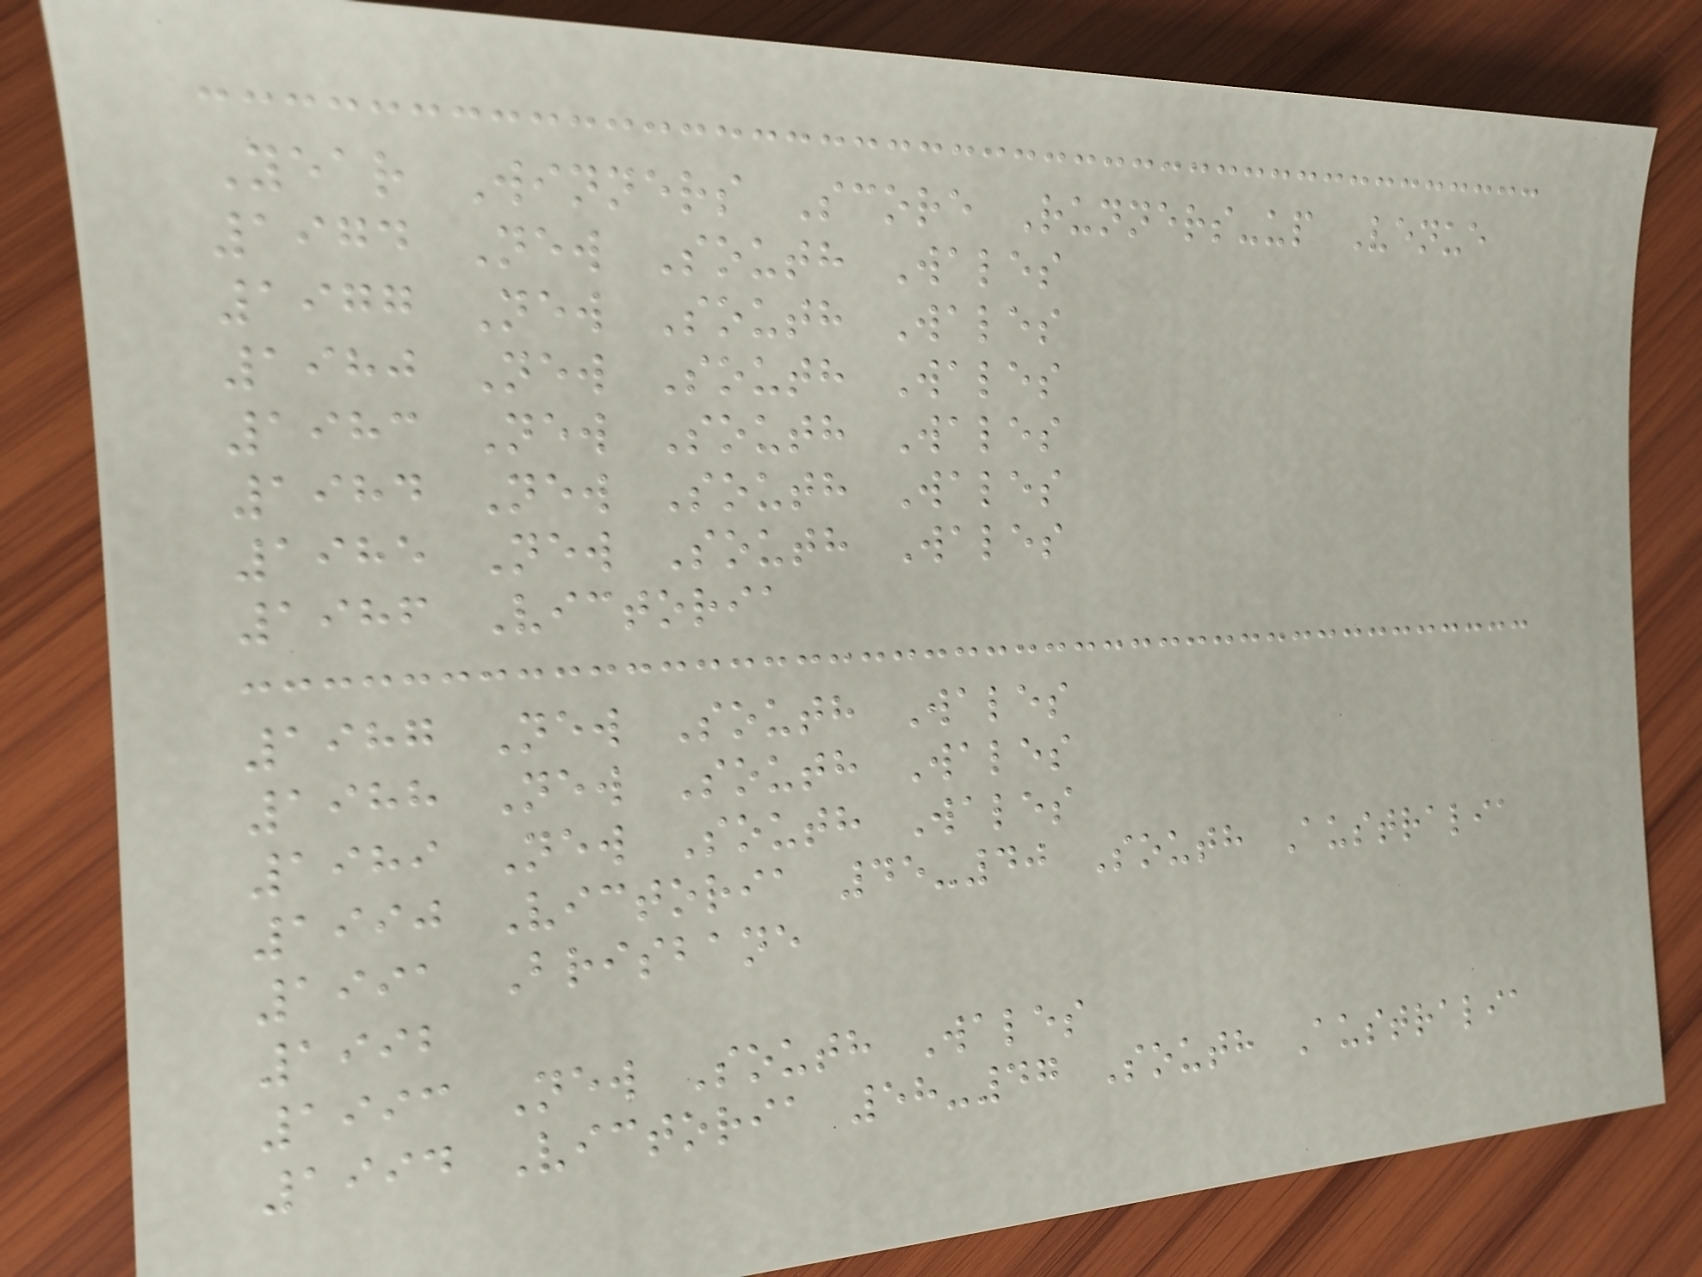Year Winners Score Runners-up Venue
1974 New South Wales
1977 New South Wales
1980 New South Wales
1983 New South Wales
1984 New South Wales
1985 New South Wales
1986 Victoria
1987 New South Wales
1988 New South Wales
1989 New South Wales
1990 Victoria 45-40 South Australia
1991 Brisbane
1992
1993 New South Wales
1994 Victoria 58-47 South Australia
